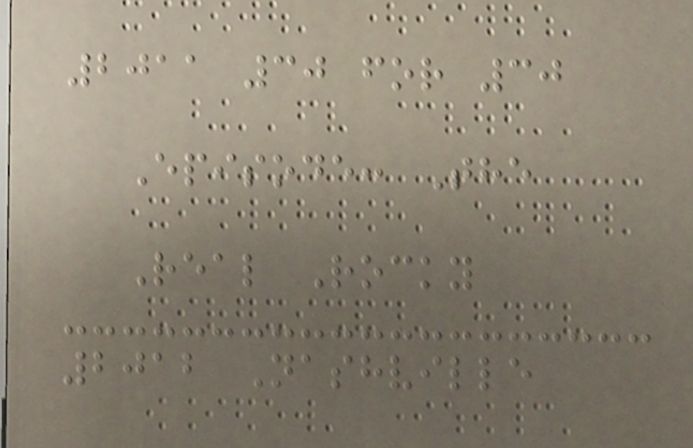2011 30 for 30
Episode: The
Real Rocky
2012 Nashville
